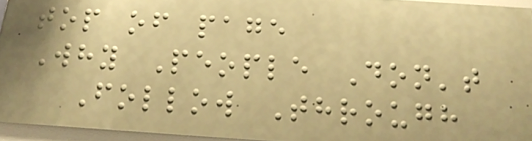top of page
Why People Don't
Follow Through
